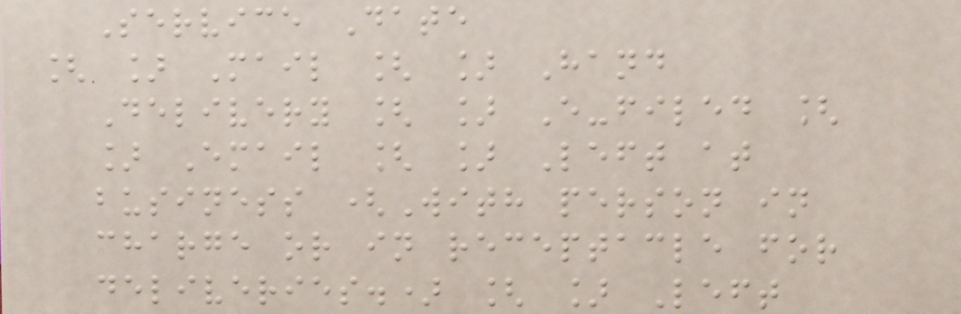Service Date
[ ] Mail [ ] Hand
Delivery [ ] E-filed [
] Email [ ] Left at
business (With person in
charge or in receptacle for
deliveries.) [ ] Left
